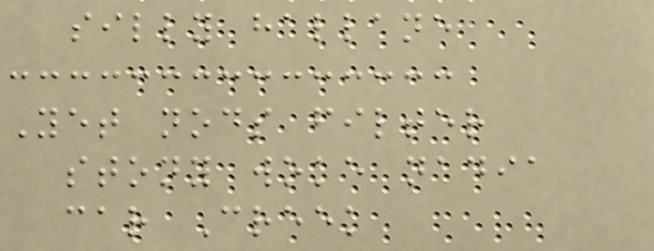silly hallane
Yet nods filter
stony woke nadia
car Creek
